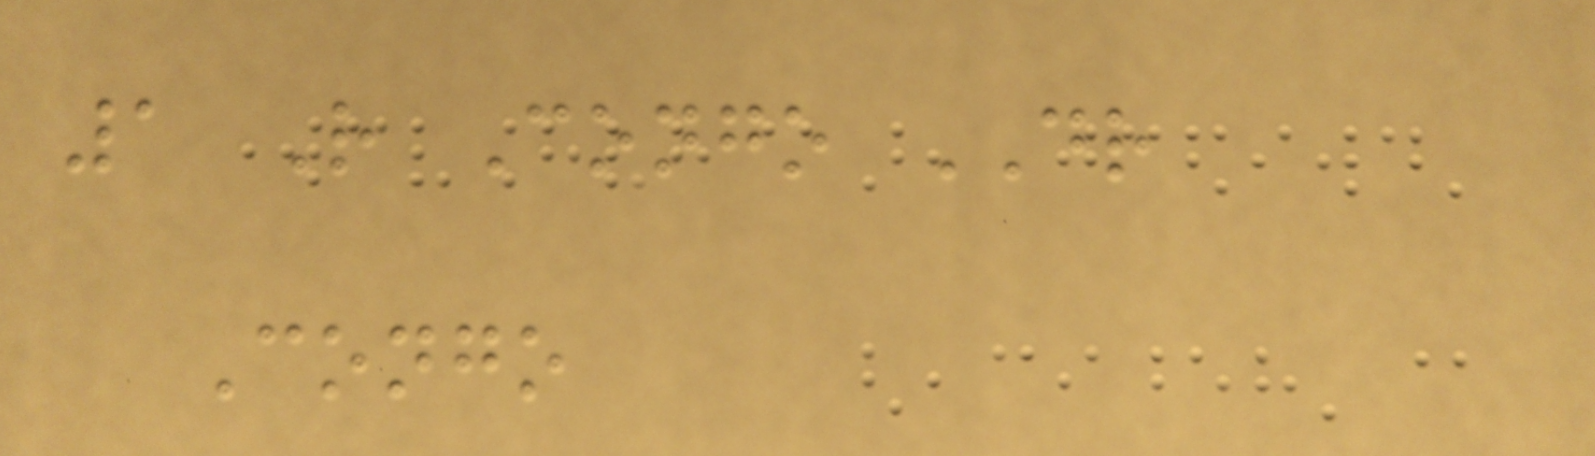1 R Congo DR
Congo
